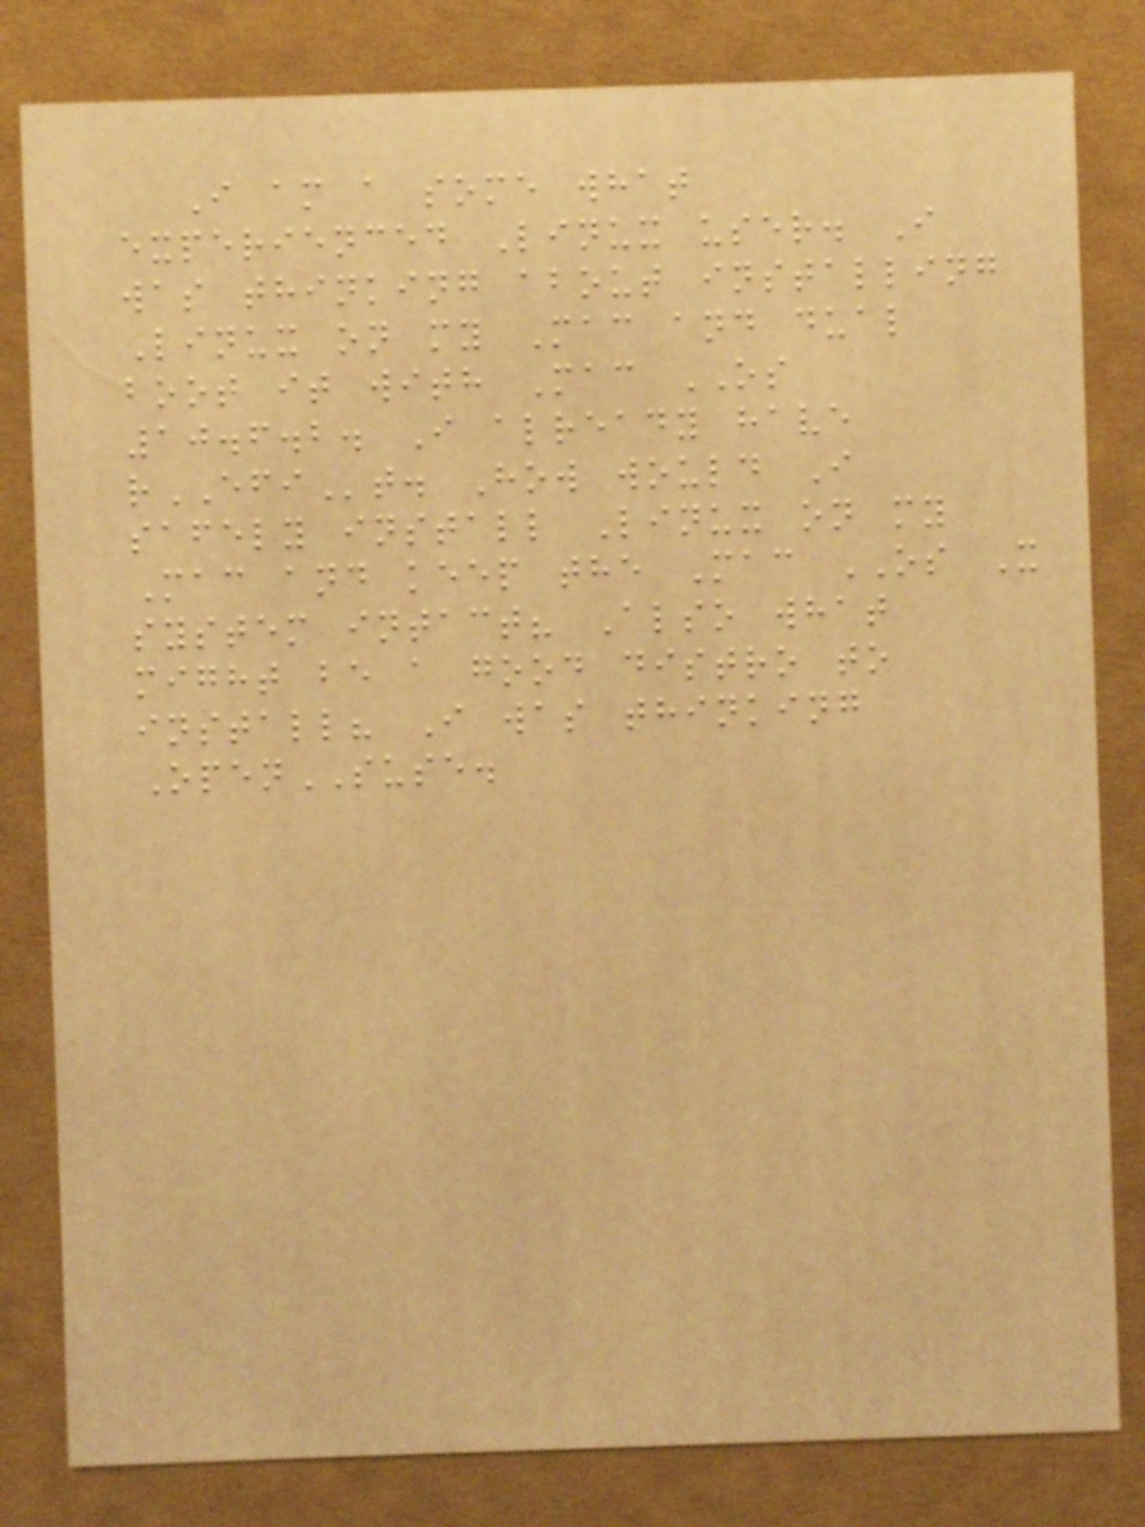I am a some what
experienced Linux user. I
was thinking about installing
Linux on my Mac and dual
boot it with Mac OS
10.6.2. I already have
rEFIt. How would I
safely install Linux on my
Mac and keep the Mac OS X
system intact? Also what
might be a good distro to
install? I was thinking
OpenSUSE.
